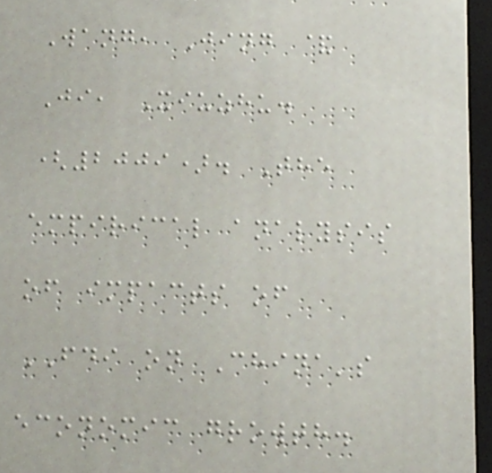Wang, Jing &
Ji, Xiuzhu.
(2009). The
empirical analysis
of impacts of
FDI on China's
economic growth.
